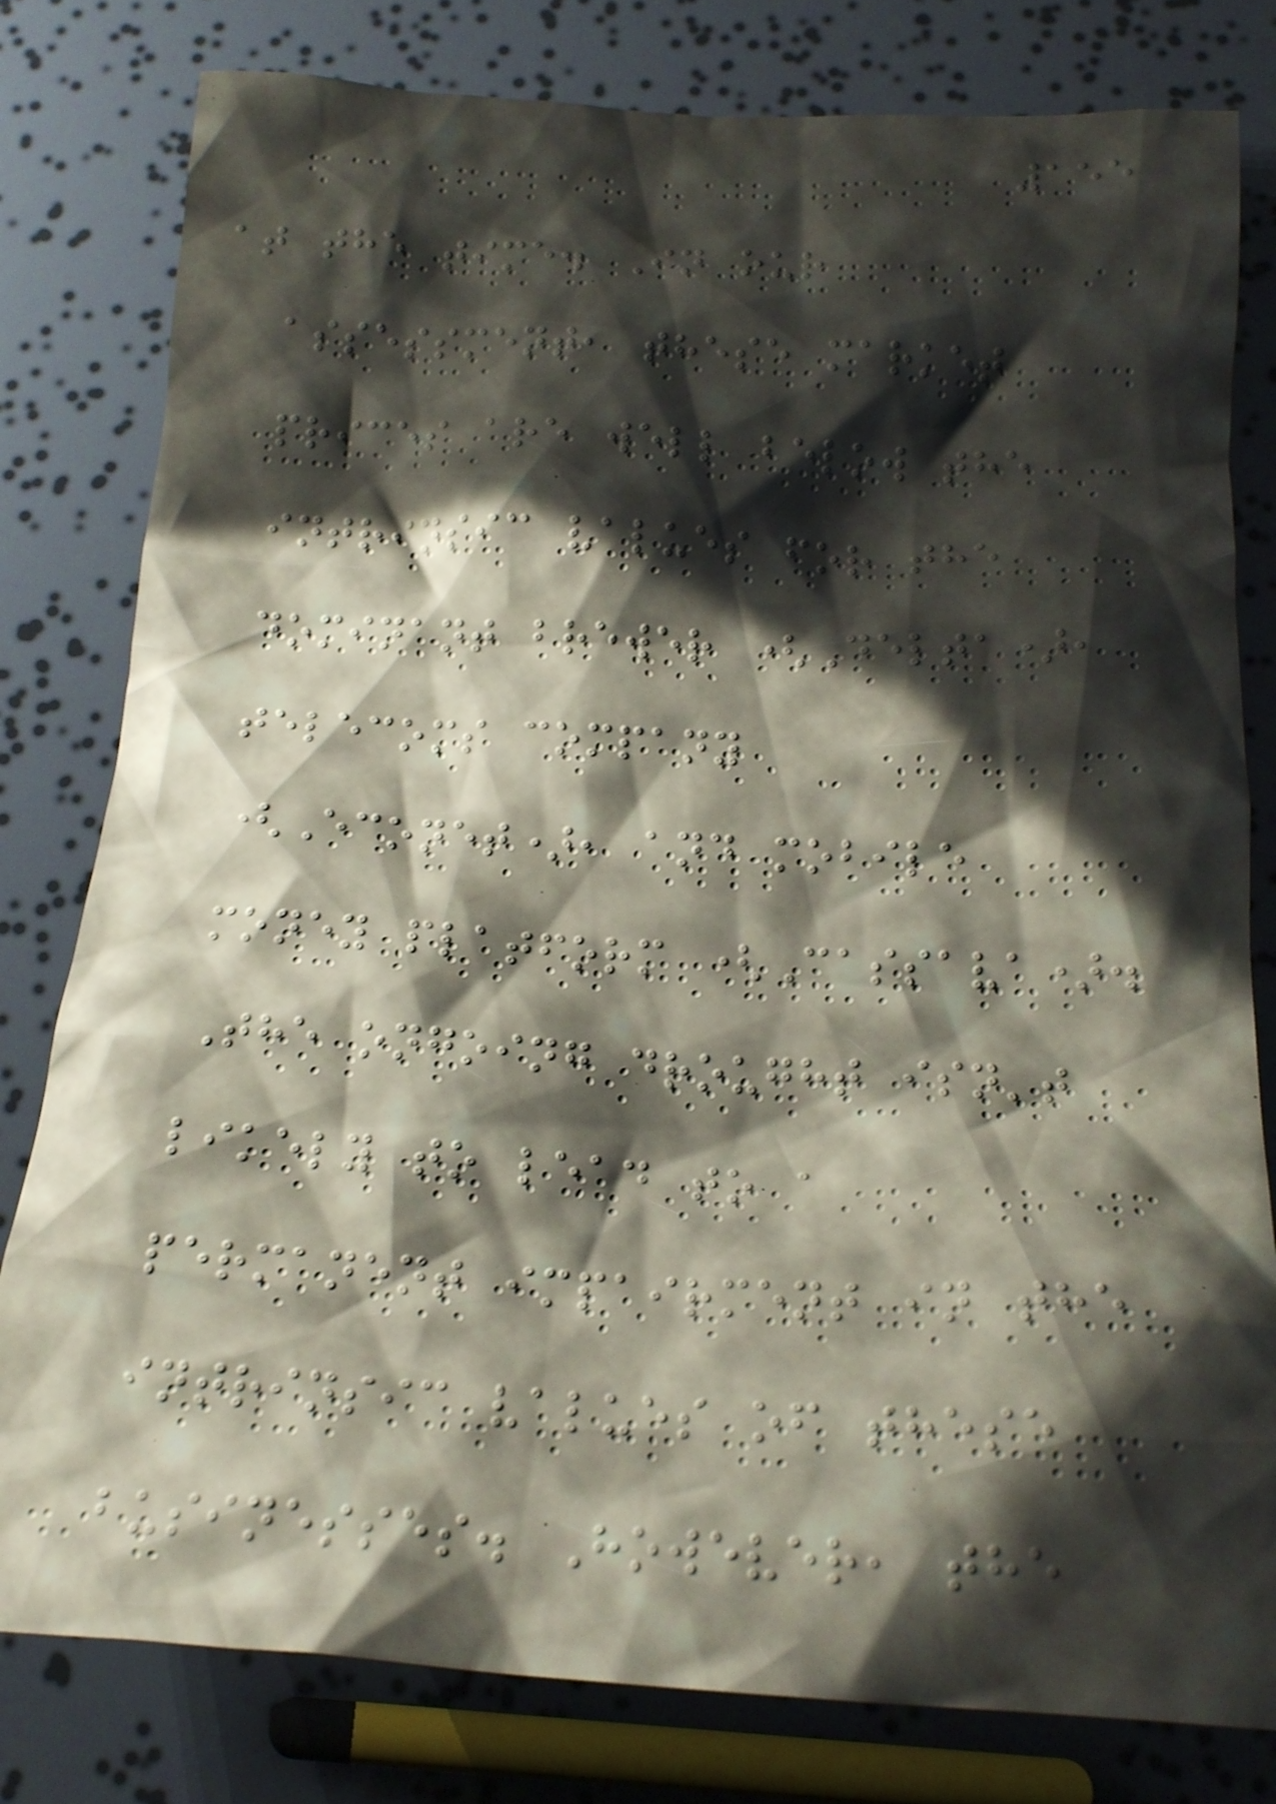155
at the time. In our
assessment, these market
prices are well below the
intrinsic values for the
dominant brewer (Delta),
telecoms company
(Econet), and mobile
money platform (Cassava).
The ongoing drought isn't
likely to lead to a
permanent impairment in the
intrinsic values of these
businesses. However, the
